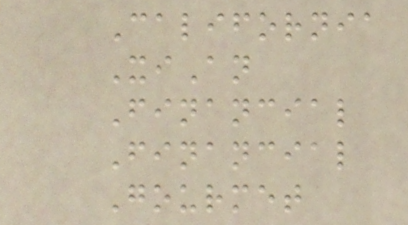California
XiAn
Financial
Financial
Gourmet
